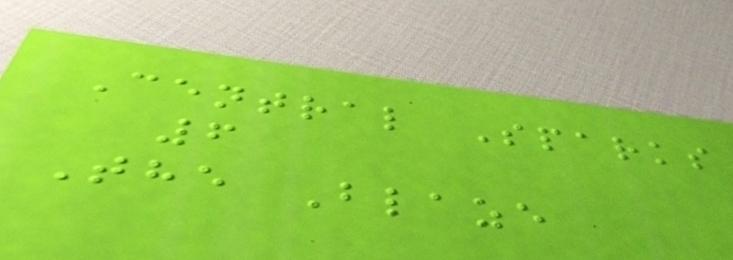Central Sparks
6
The Blaze
